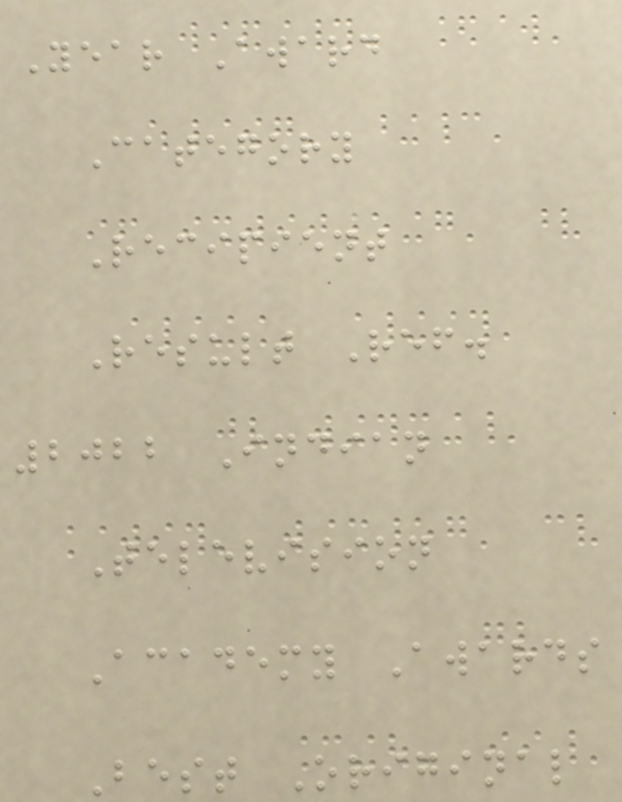Year Award
Category
Recipient
Result Ref.
2022 Indian
Television
Academy Awards
Best Original
